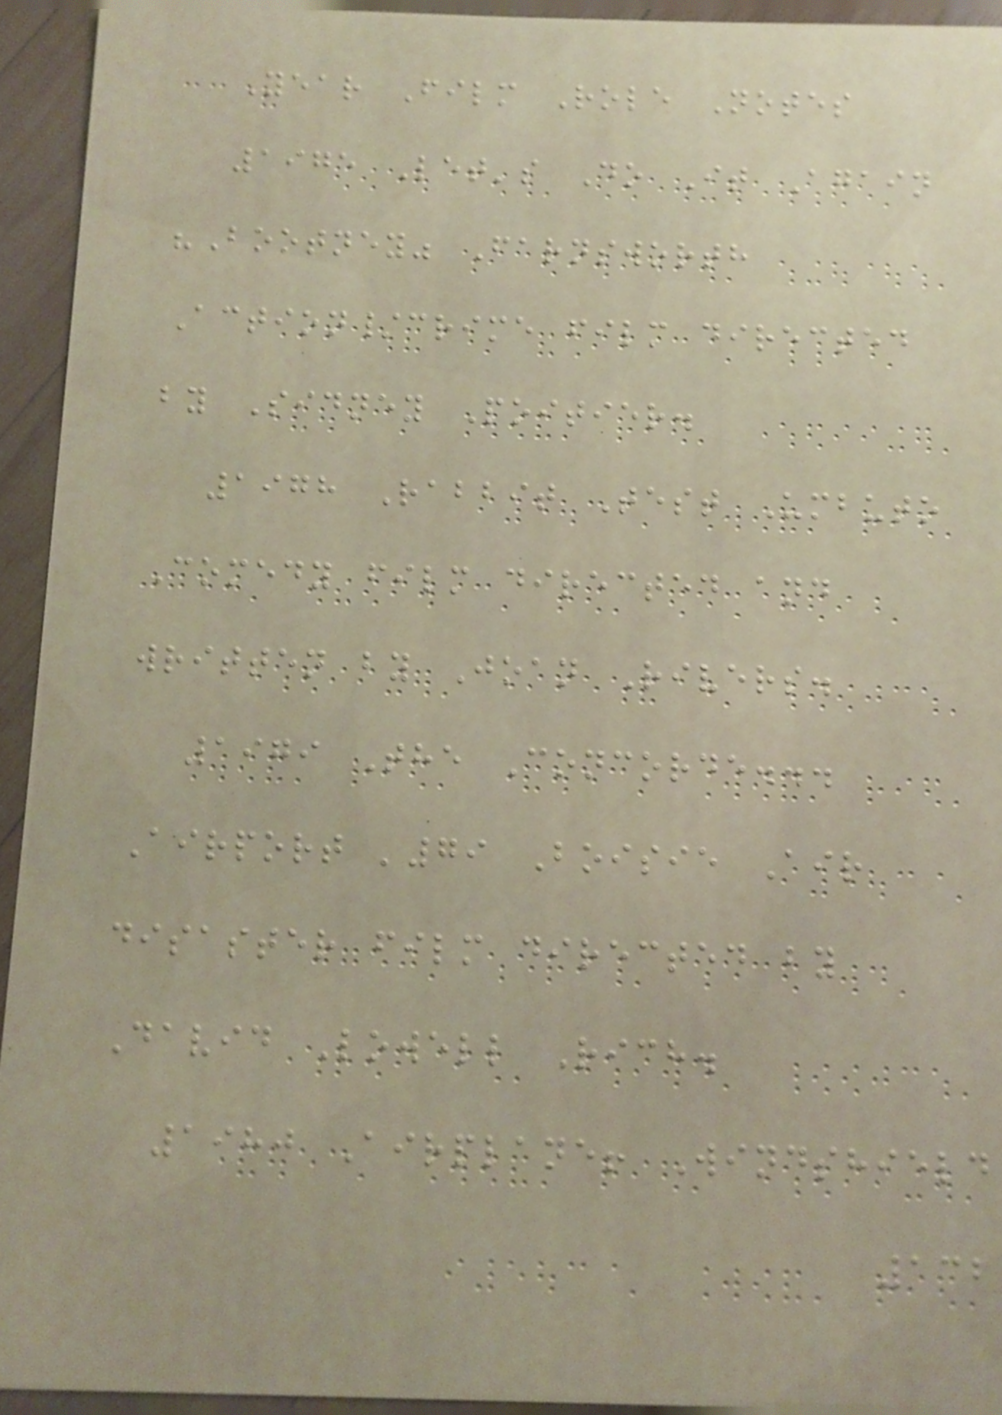Year Film Role Notes
1975 Let's Do It Again
"Bootney" Farnsworth
Action/crime film directed
by Sidney Poitier.
1978 Rabbit Test Umbuto
Comedy film directed and
written by Joan Rivers.
1979 The Concorde...
Airport '79 Boisie Air
disaster film directed by
David Lowell Rich.
1980 Airplane! Windshield
132
